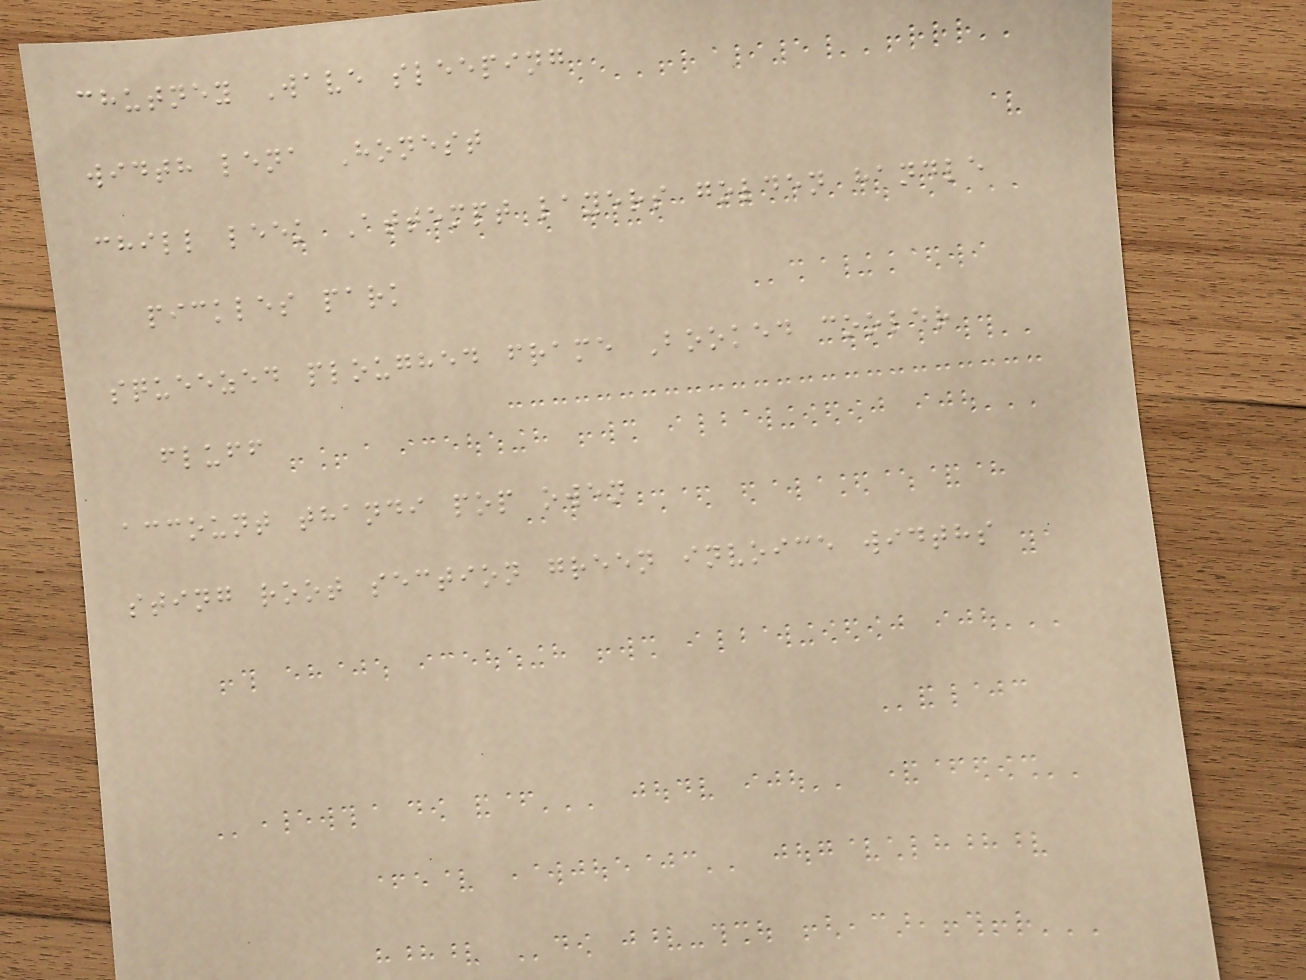chutney Wave sleeping
width lena Honest
chill leek Attempt layers golden handle
pickles park
squeezed ploughed frame Booked cooler
fluff
account thandi pop owen
sting root section green invoice widths
